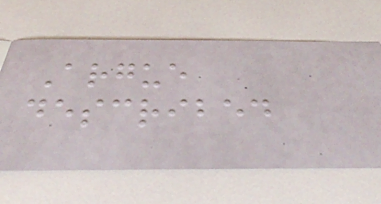Argue
described
